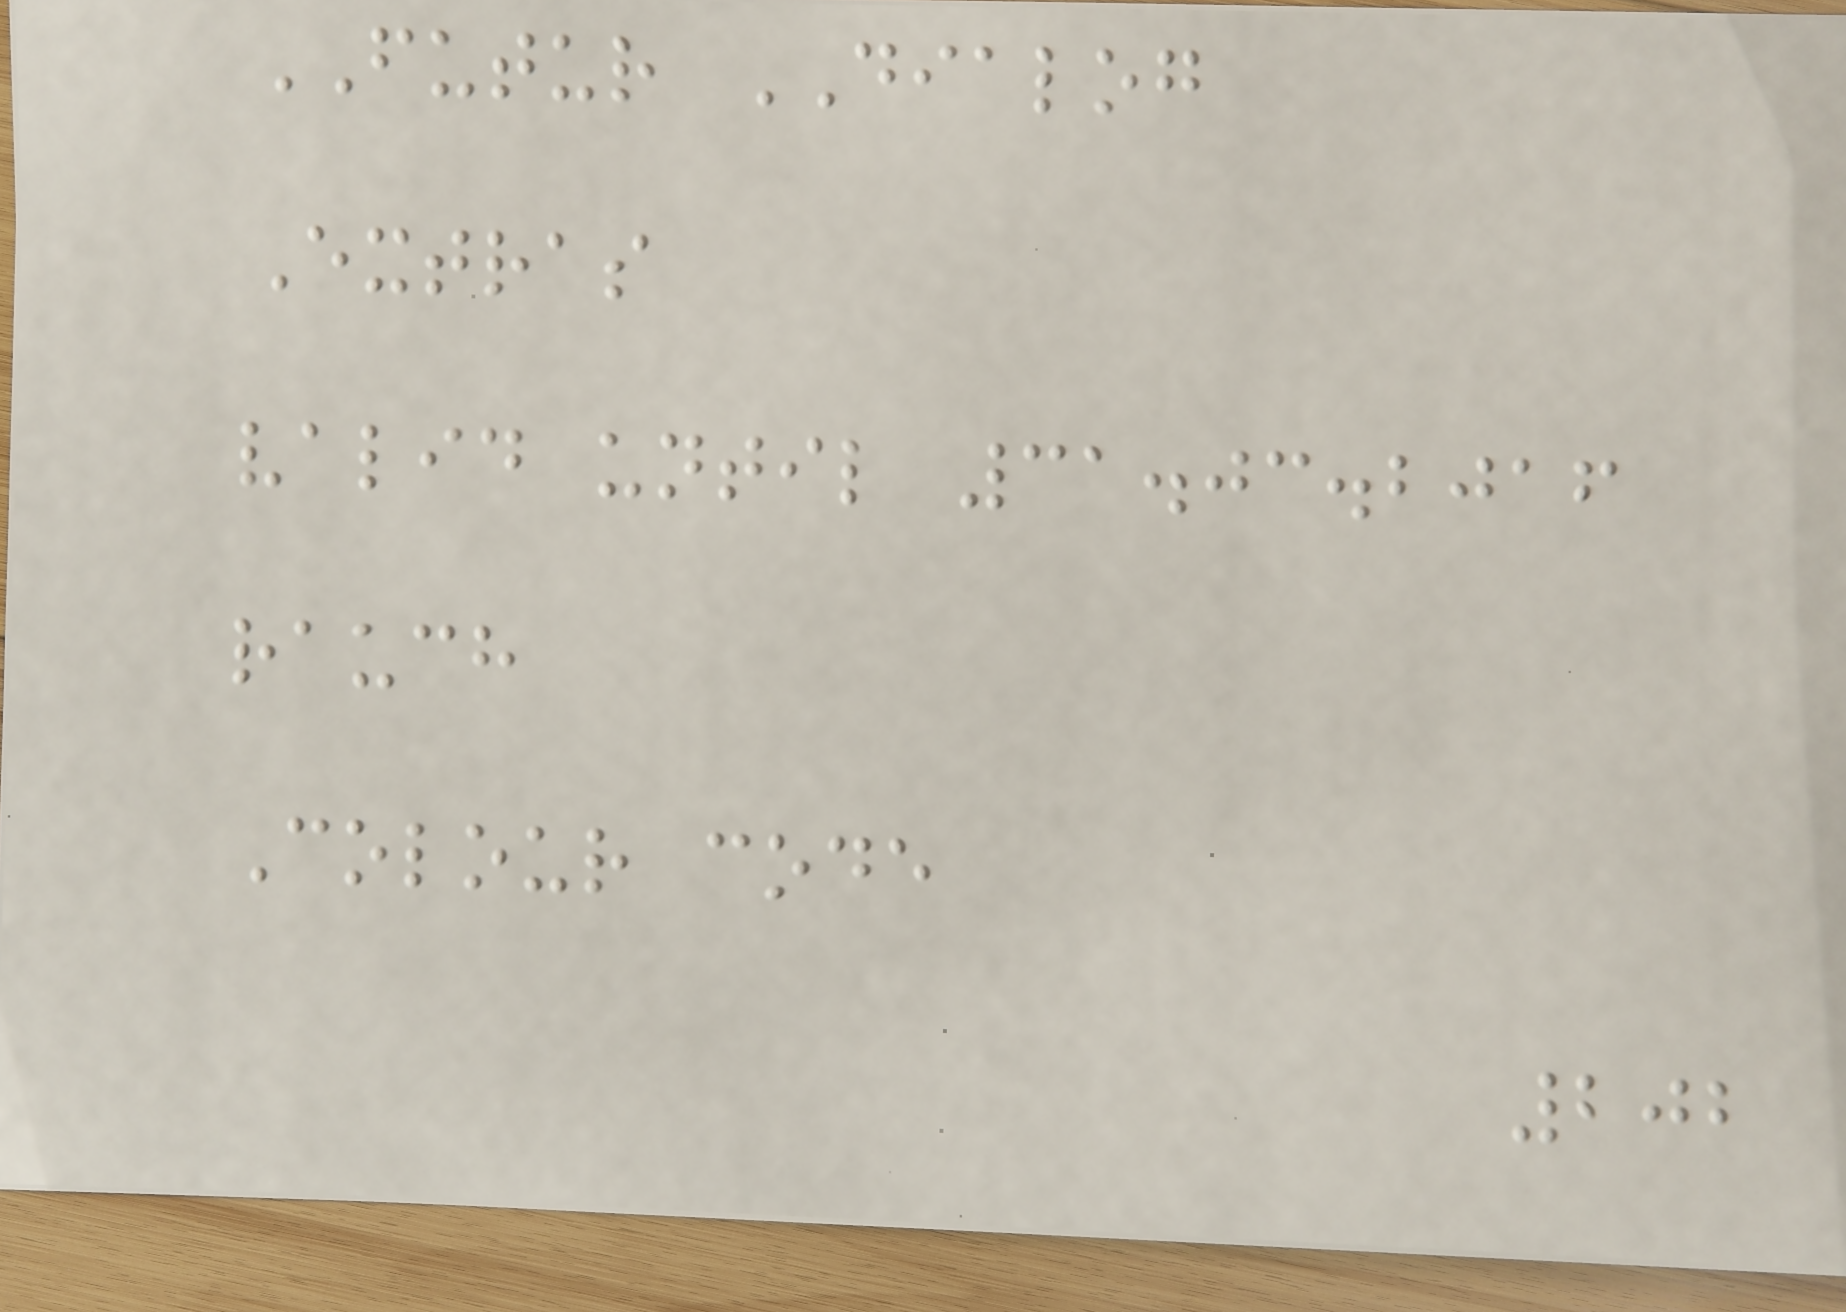FUTUR DIALOG
Extras
valid until 31.03.2016
rauch
Colour code
202
